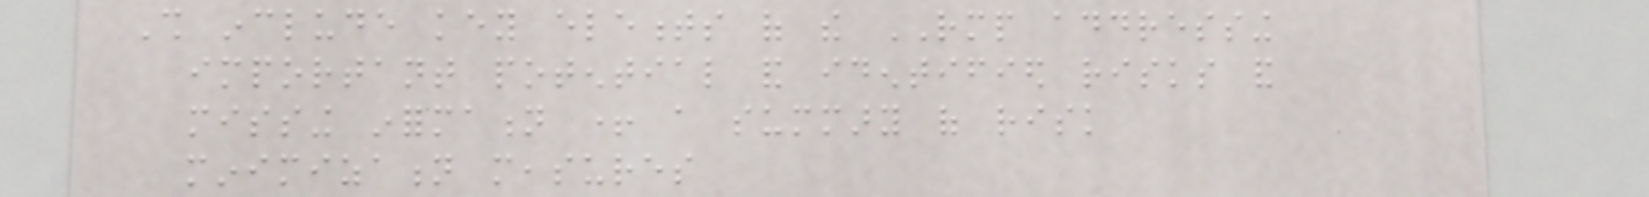Shall include key elements of the RMP addressing
important potential and identified risks and
missing information + a summary of risk
minimization measures
